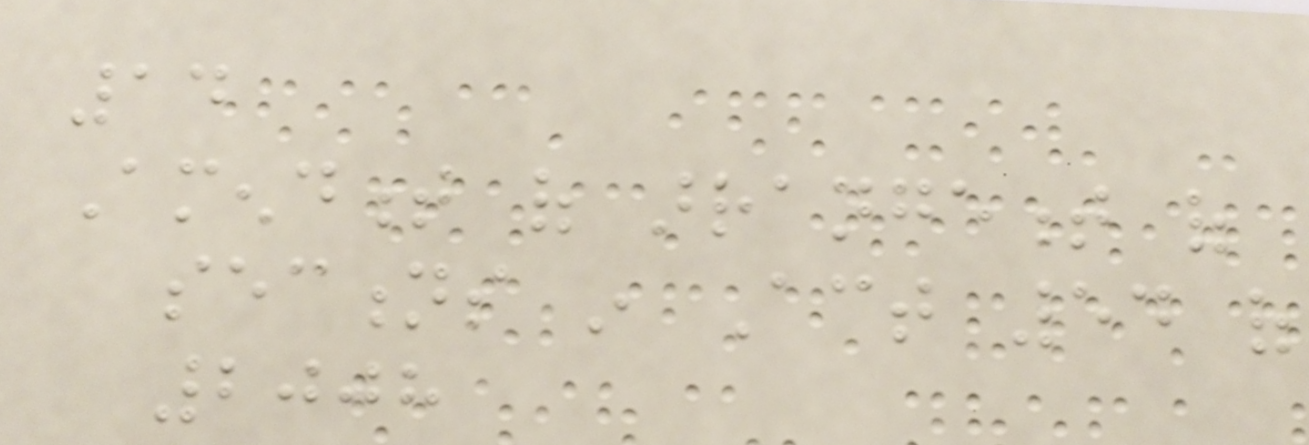14
Amendment of arrangement of
sections in Act 54 of
2008
